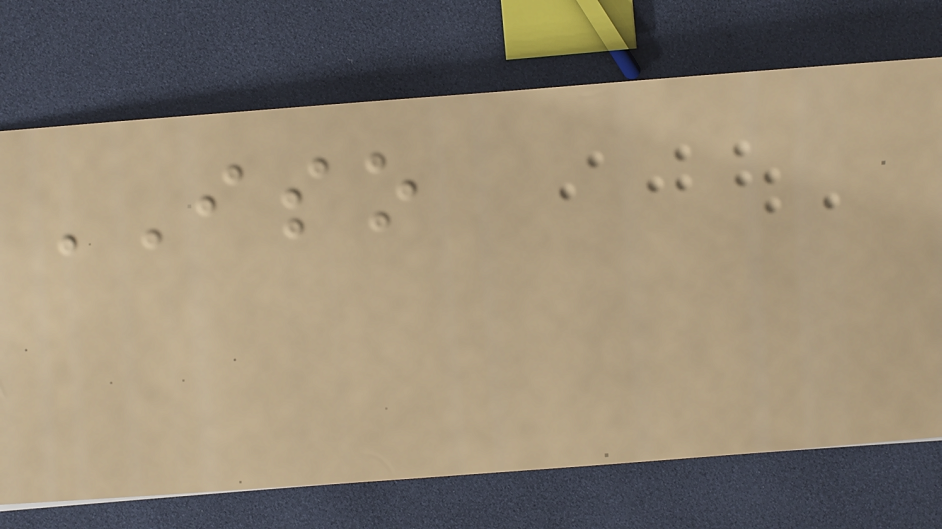ISO
